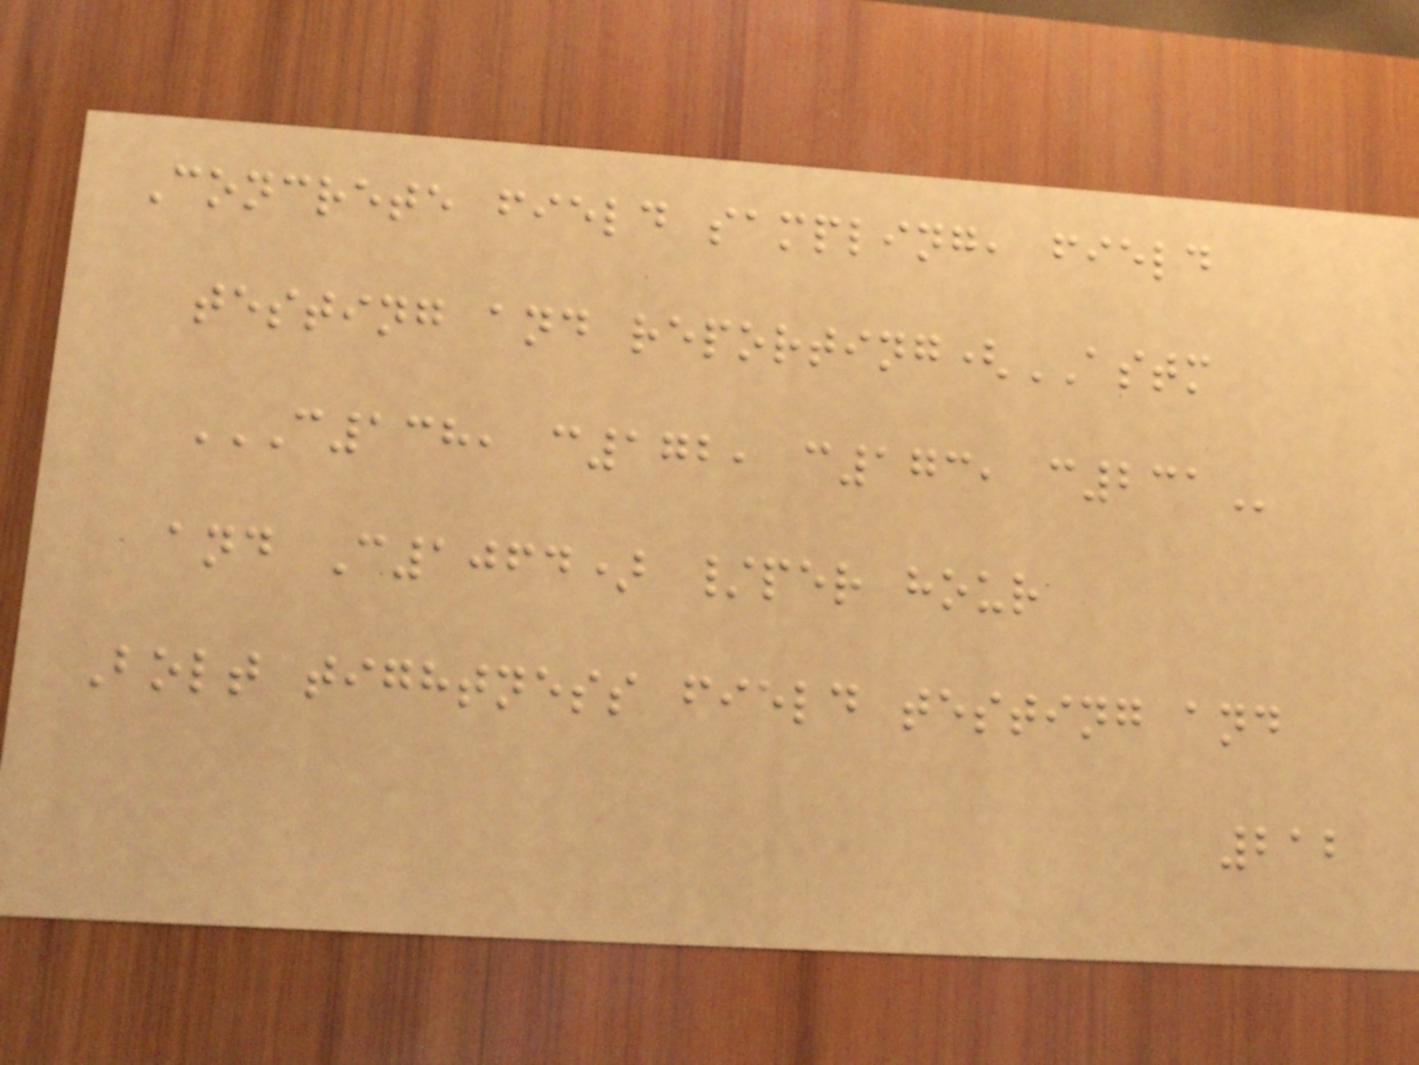Concrete field sampling, field
testing and reporting(ASTM
C138, C172, C173, C231
and C1064) /per hour
Bolt tightness field testing and
212
